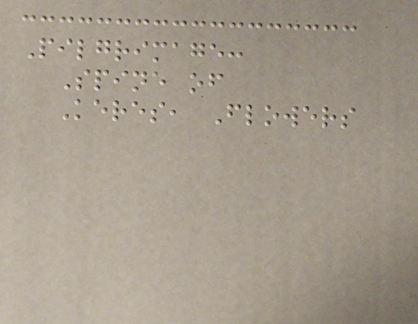Pilgrimage:
Spine of
Keres, Flowers
